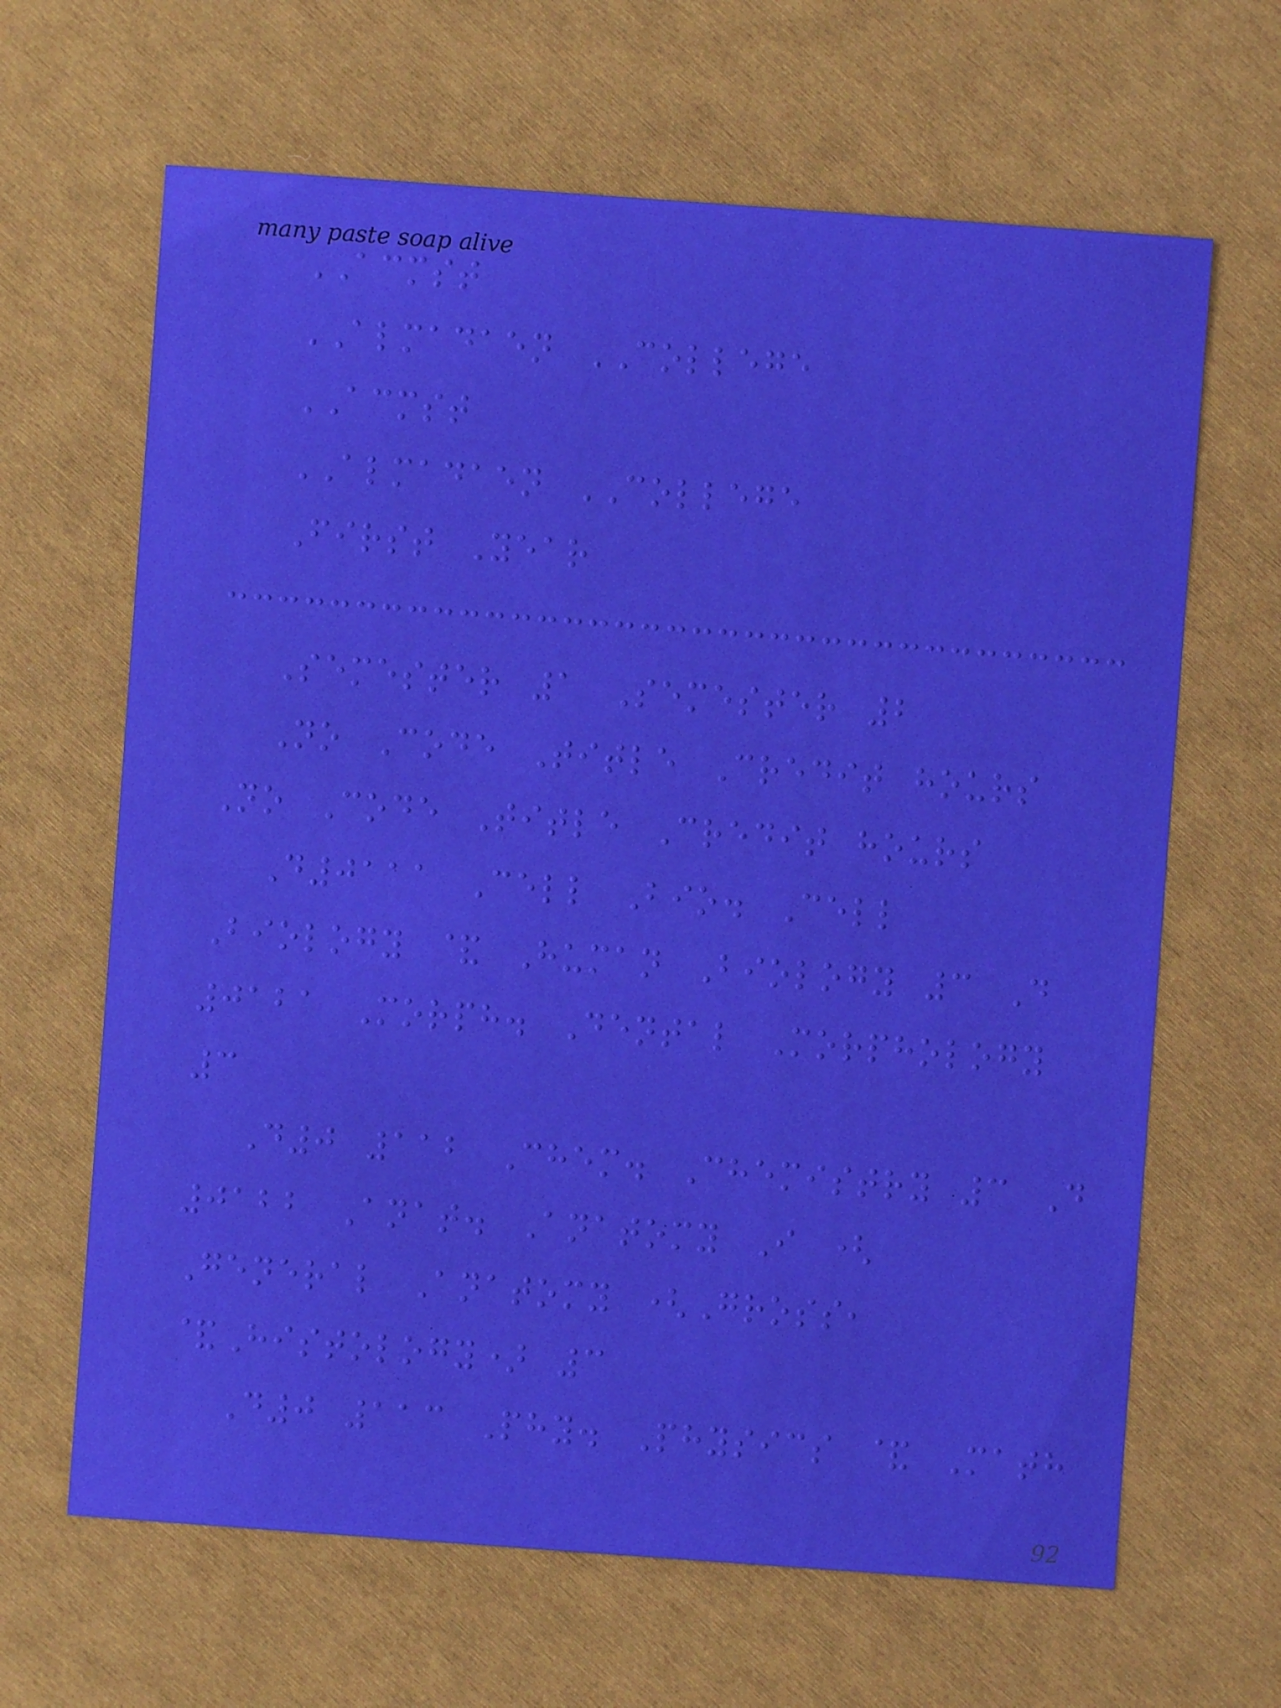ACMST
ALMADAEN COLLEGE
ACMST
ALMADAEN COLLEGE
First Year
Semester 1 Semester 2
No Code Title Credit hours
No Code Title Credit hours
D0111 Cell Bio. Cell
Biology & Human Biology 3 D
0121 Morph. Dental Morphology
3
D0 112 Chem. Chemistry 3 D
0122 Anat. Anatomy I (
General Anatomy (Gross,
&Histology) 3
D0 113 Phy. Physics & Math
